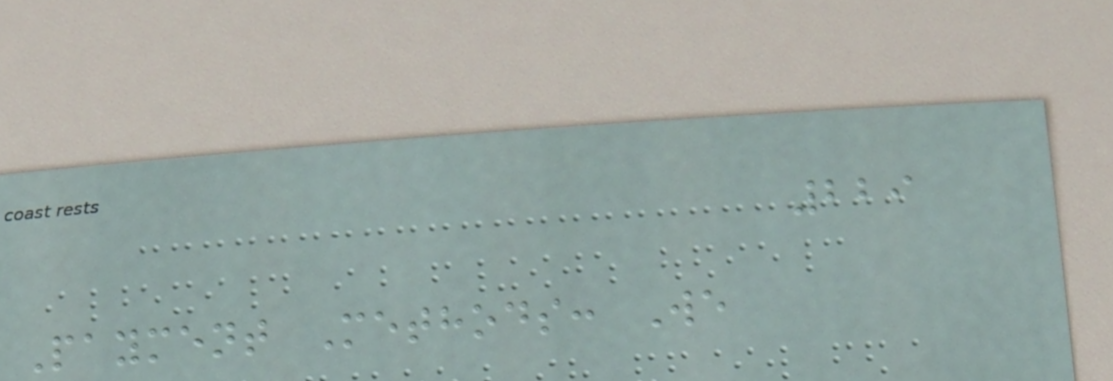229
Payment Methods: We
